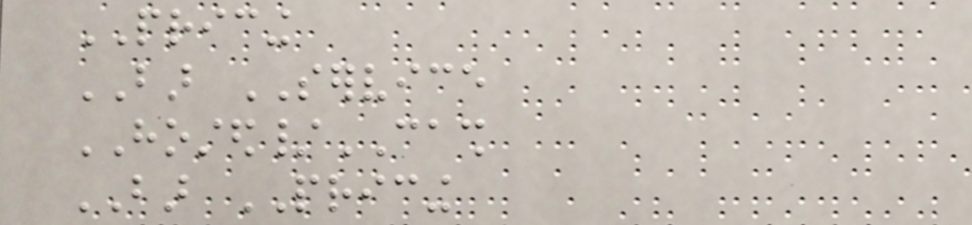PRICING
BAR SERVICE
HOSTED/CASH
BAR PRICING
